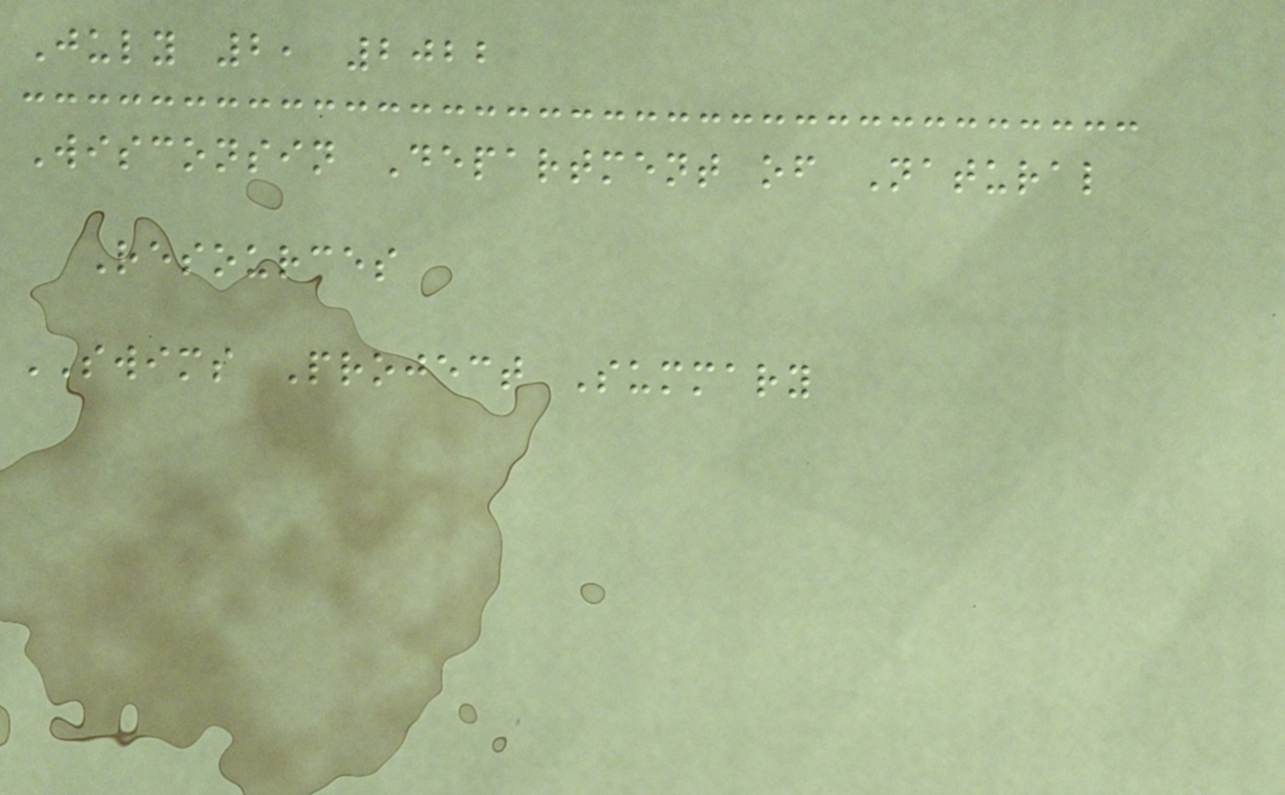July 2, 2022
Wisconsin Department of Natural
Resources
SWIMS Project Summary
